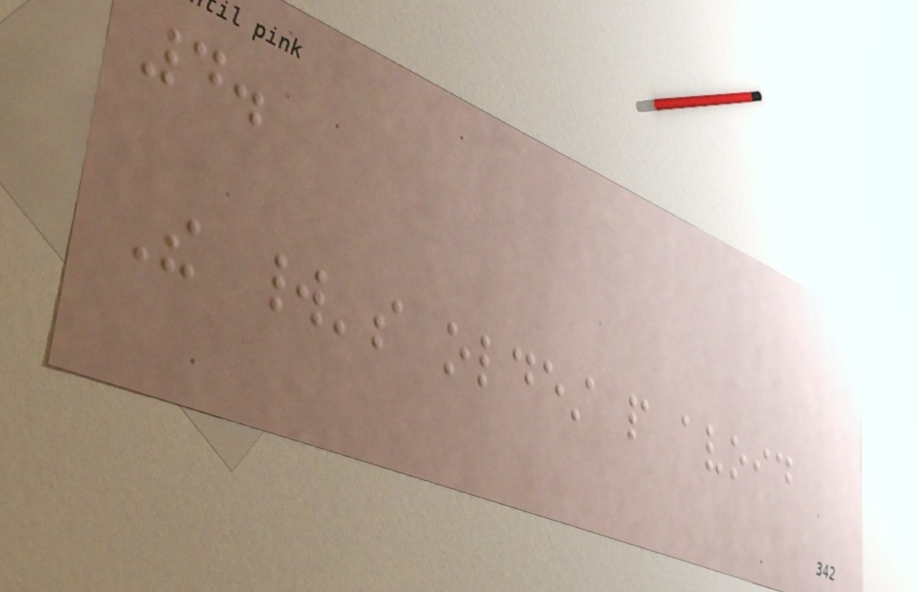4.
The world's oldest people avoid
